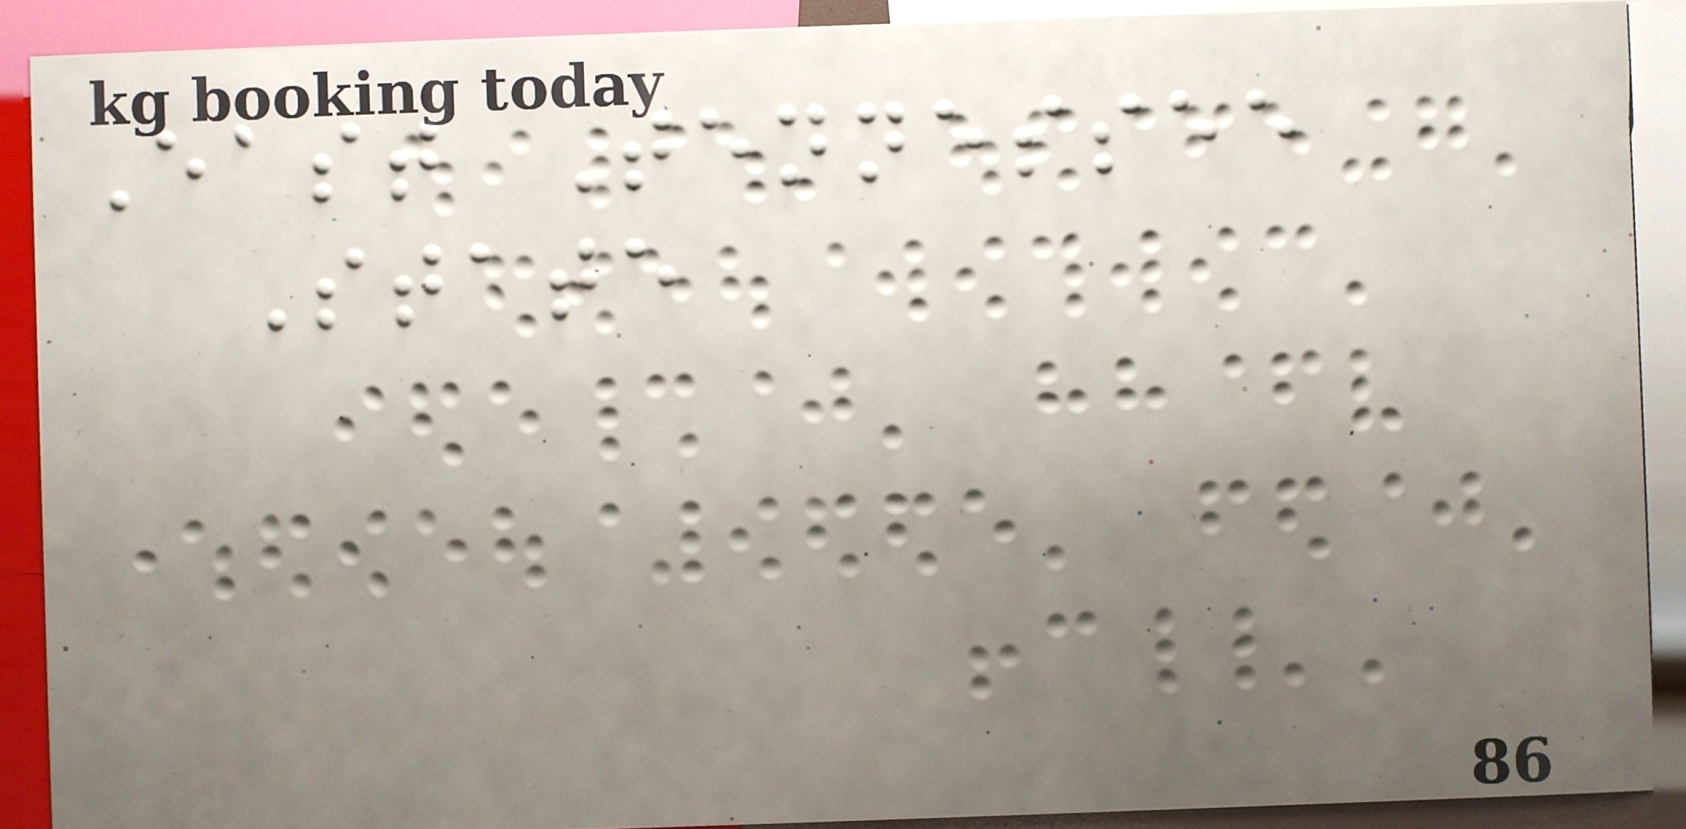East Tennessee
State
